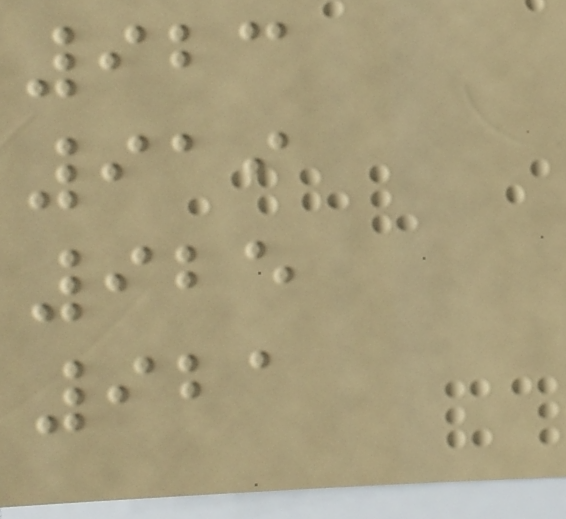923
919
925
921
